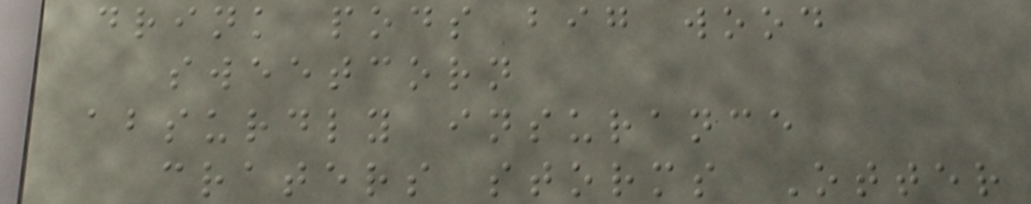drink pods big wood
sweetcorn
absurdly insurance
craters storms Otter
